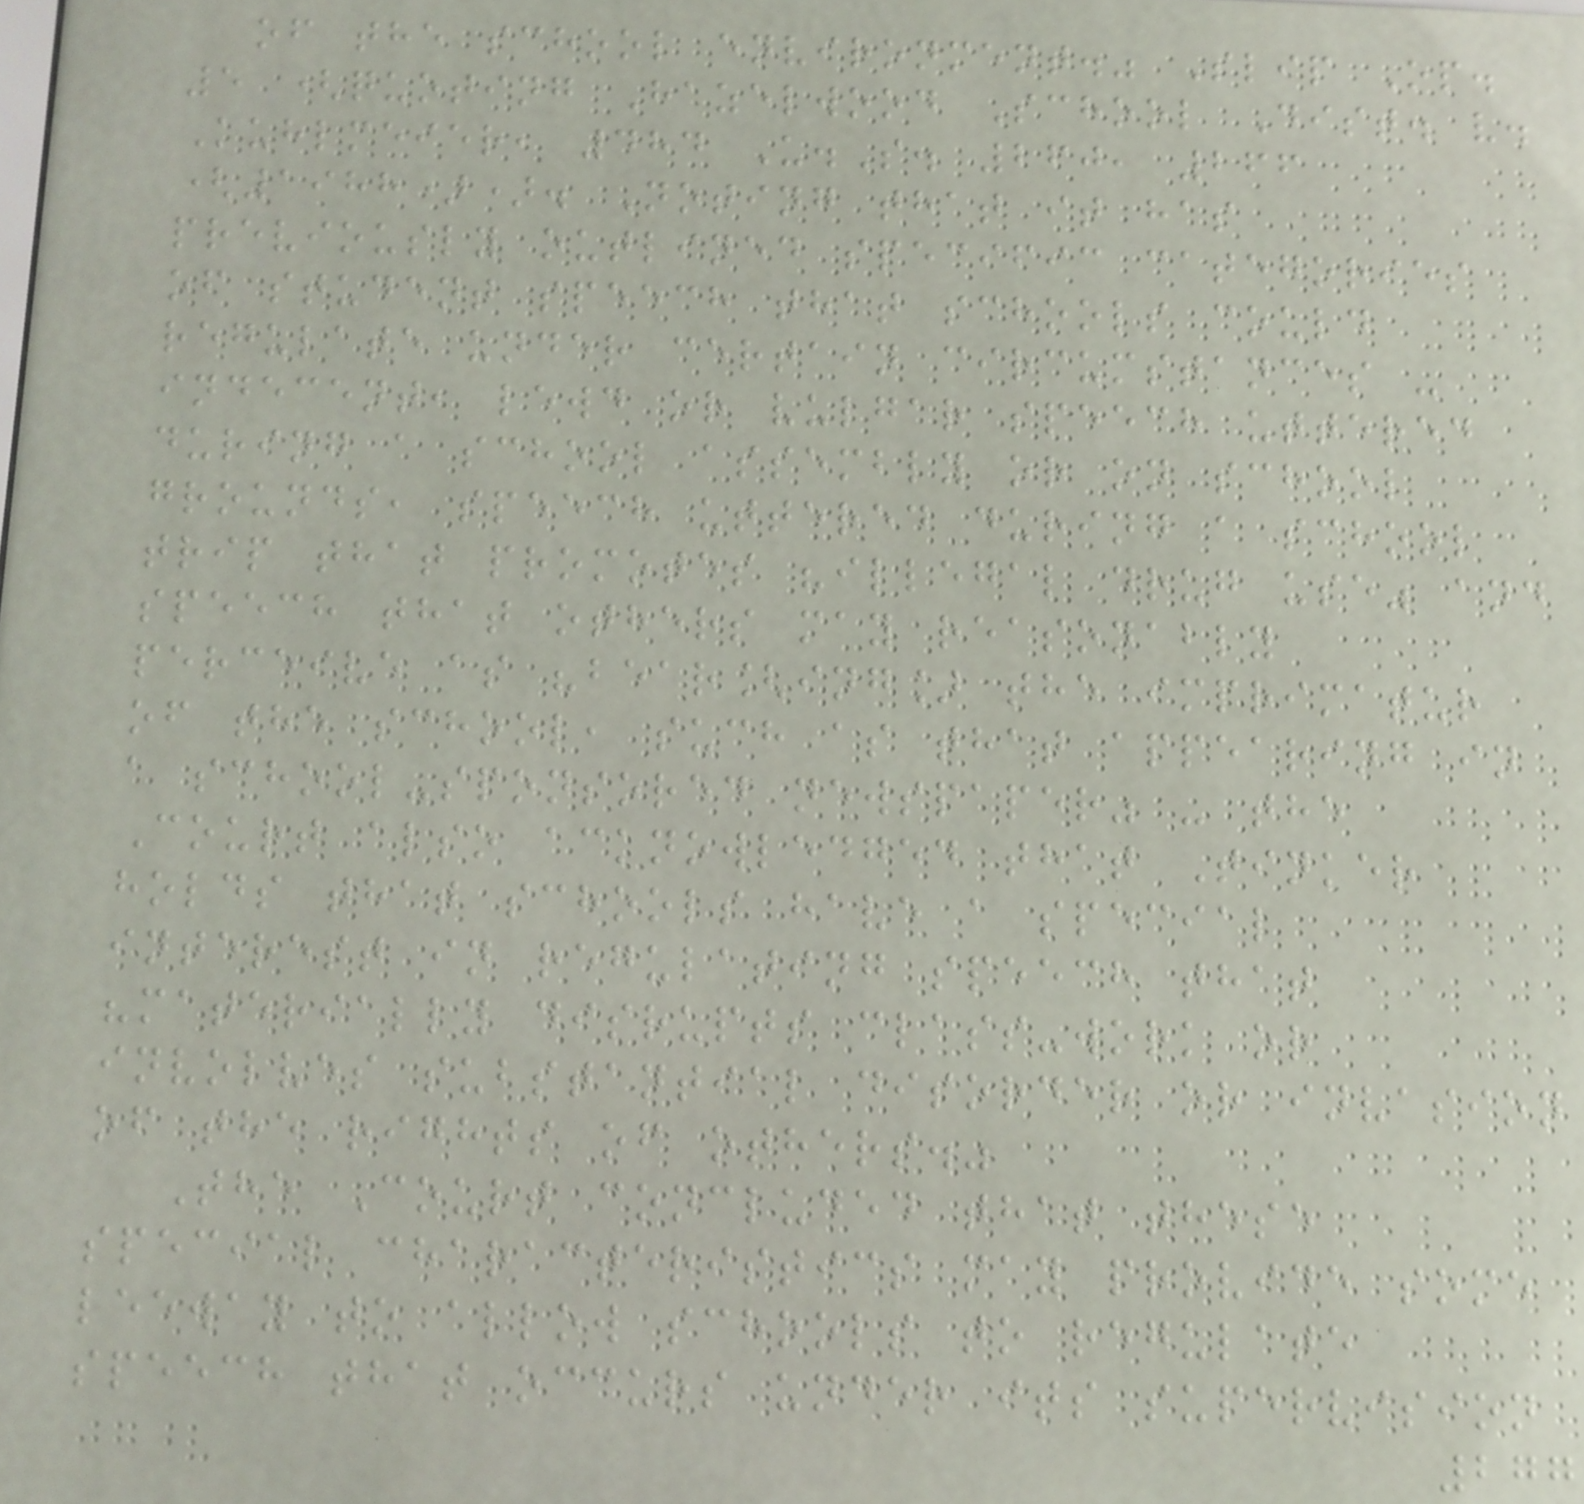of the school environment." Slip Op.
5 (quoting Hazelwood School Dist. v.
Kuhlmeier, 484 U.S. 260, 266
(1988)). Noting that it has
previously outlined specific categories
of student speech that schools could
regulate under certain circumstances -
indecent, lewd or vulgar speech uttered
during a school assembly or on school
grounds, speech uttered during a school
trip that promotes "illegal drug use" and
speech that others may reasonably
perceive as "bear[ing] the imprimatur
of the school, such as that appearing in
a school-sponsored newspaper" - the
Court also acknowledged that Tinker
holds that schools have a special
interest in regulating speech that
"materially disrupts class-work or
involves substantial disorder or invasion
of the rights of others."
The Court concluded that these
special characteristics may provide some
leeway to allow schools to regulate
speech that occurs under its supervision
277
